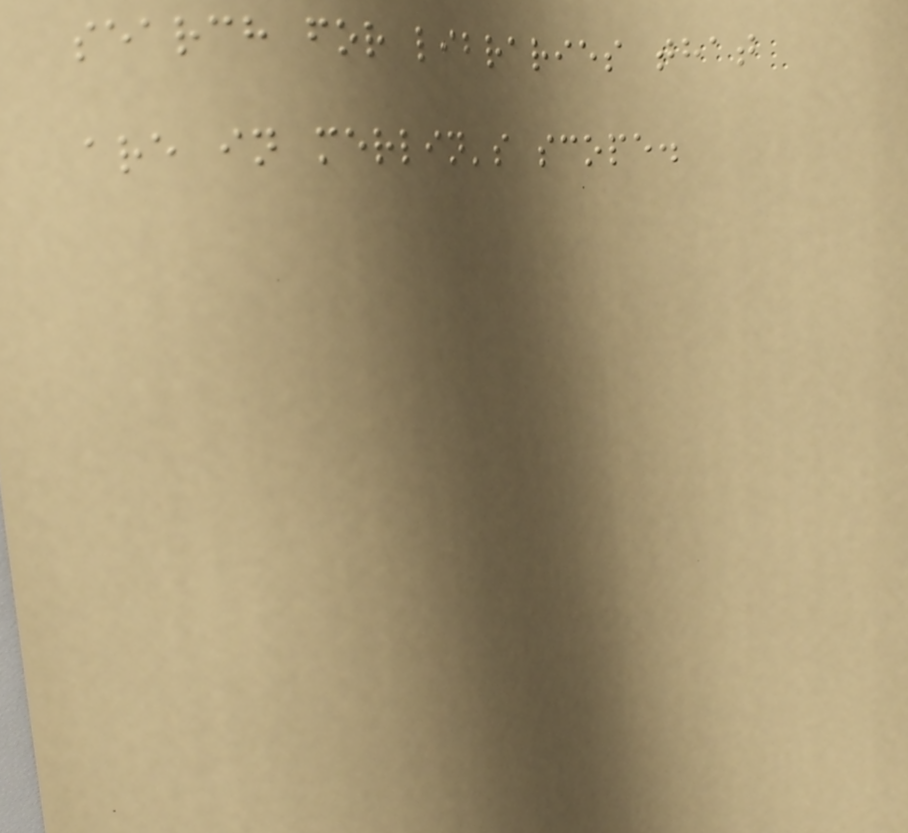search for libraries that
are in merlin's scope.
